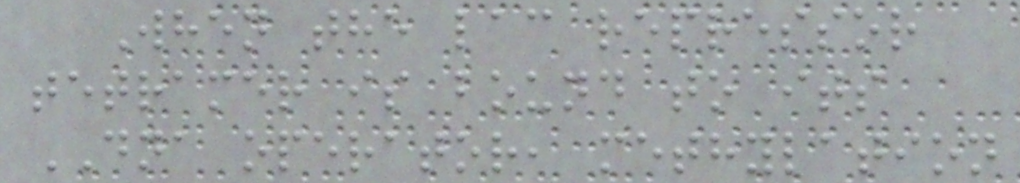When the lac repressor
tetramer is bound to its
DNA operator, methylation
